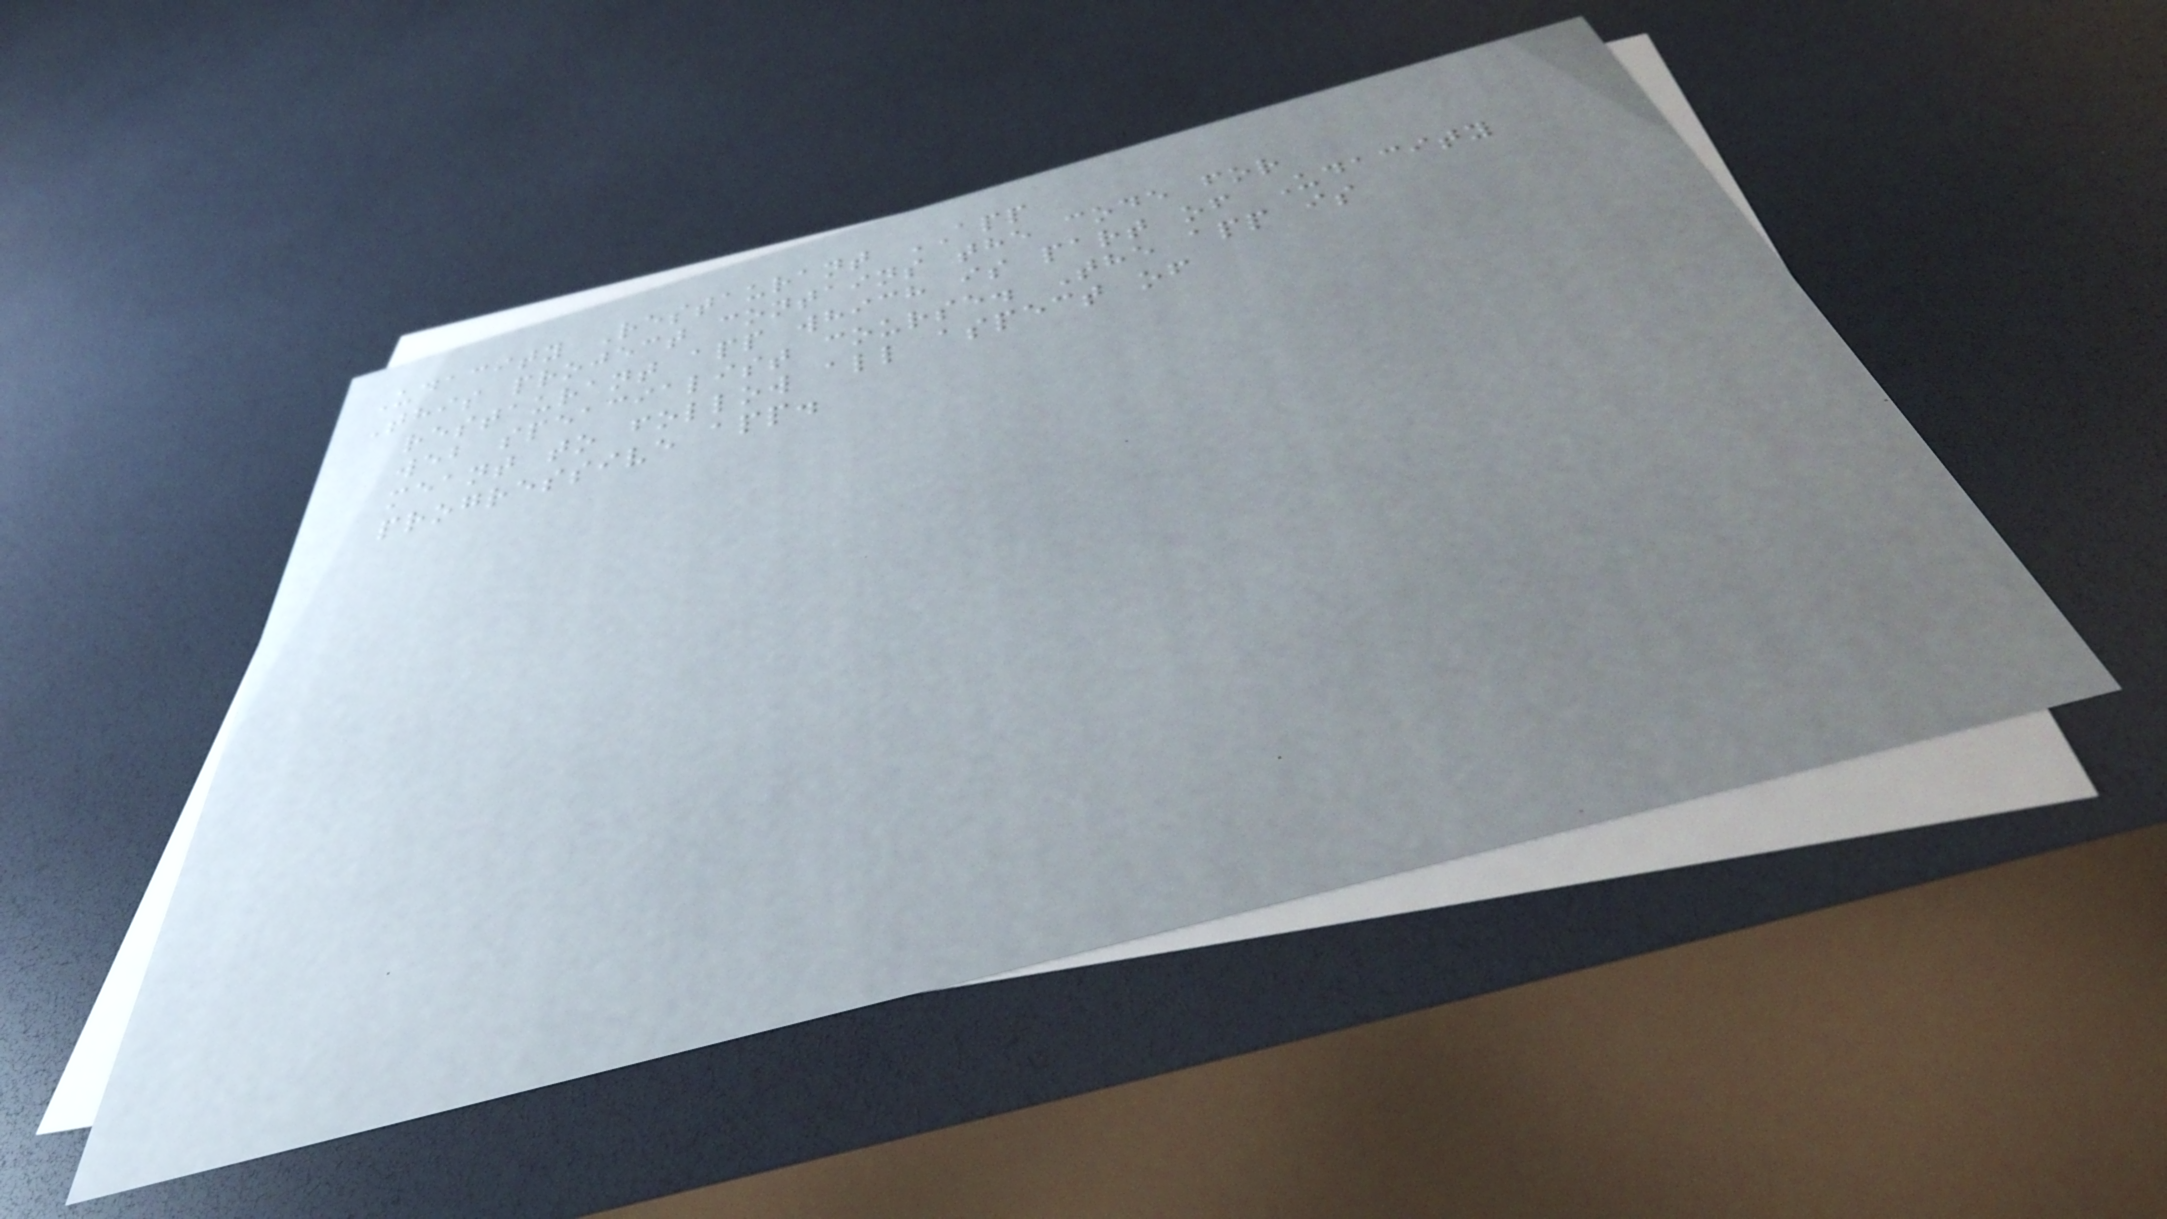Udacity Restaurant APP
This project contains the code for
restaurant app which is part of Udacity
web speacialist course. The app is
meant to follow all aspect of
progressive app.
